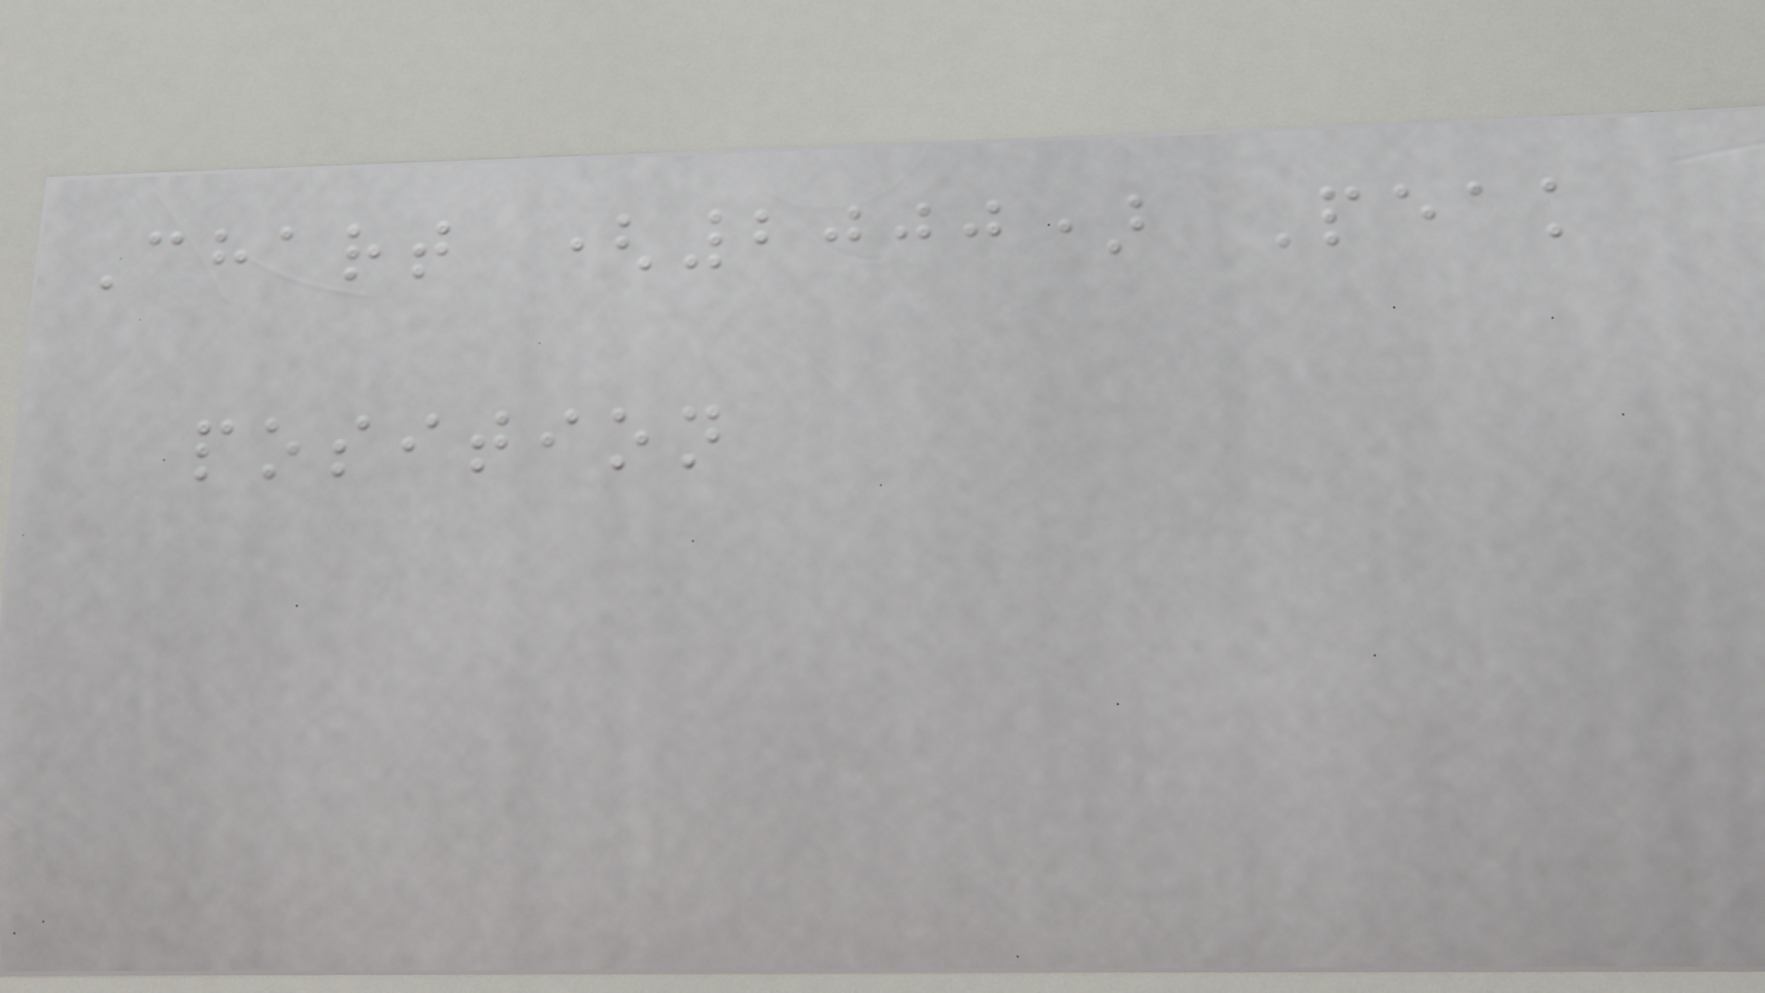Chart (2000) Peak
position
